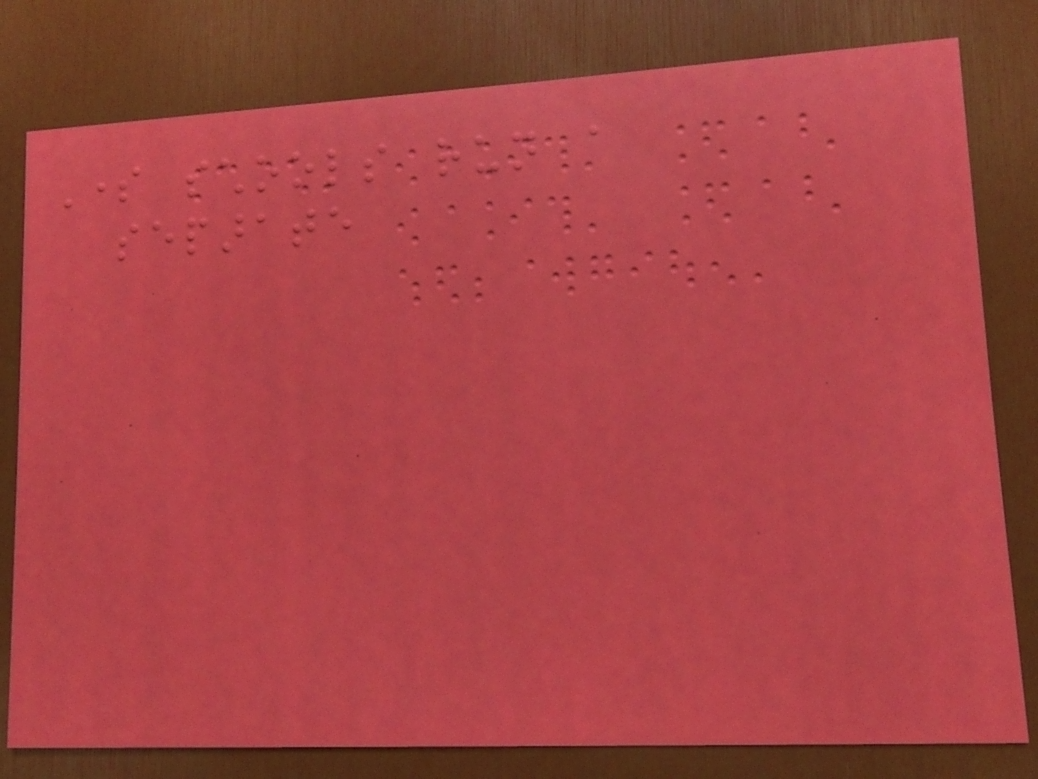Some schools run a
separate
